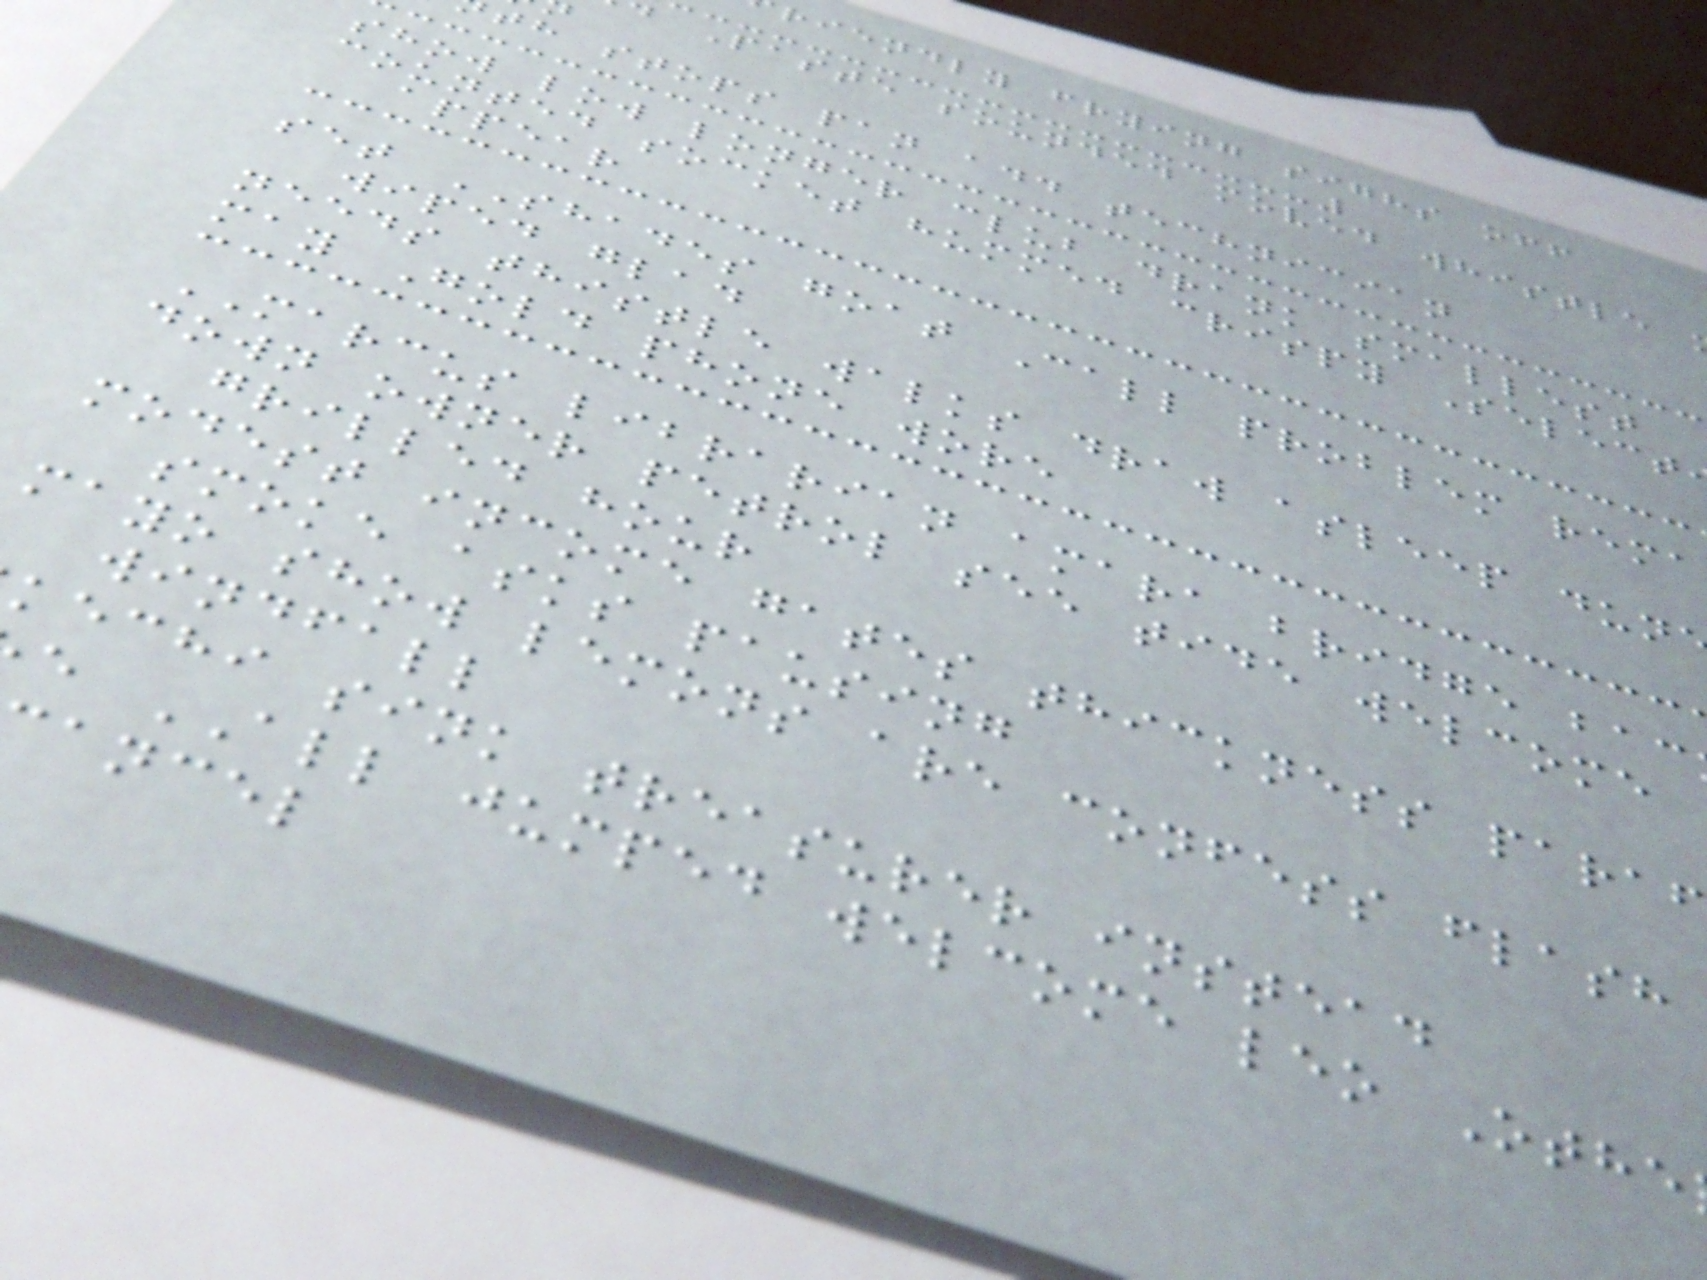riendly frying sighs off
Paste sounded moved whistle
th stops pan add technician
show low longer club drank smallest
counted socket hummed crispy Select
appear
set SHADES goat Call problem rema
wiped glad
needs thistle walks draw asleep dun
may Gold phone wore
MARCUS librarian amara bridge bac
down owner petrol see tide welcome
grilled hour
modest income gates thickness paraf
smoke asks pausing
mayo show lemons are confess flash
windfall
kechi sink treasurer instead
e ALL jumped welcome leo Othe
ancel
